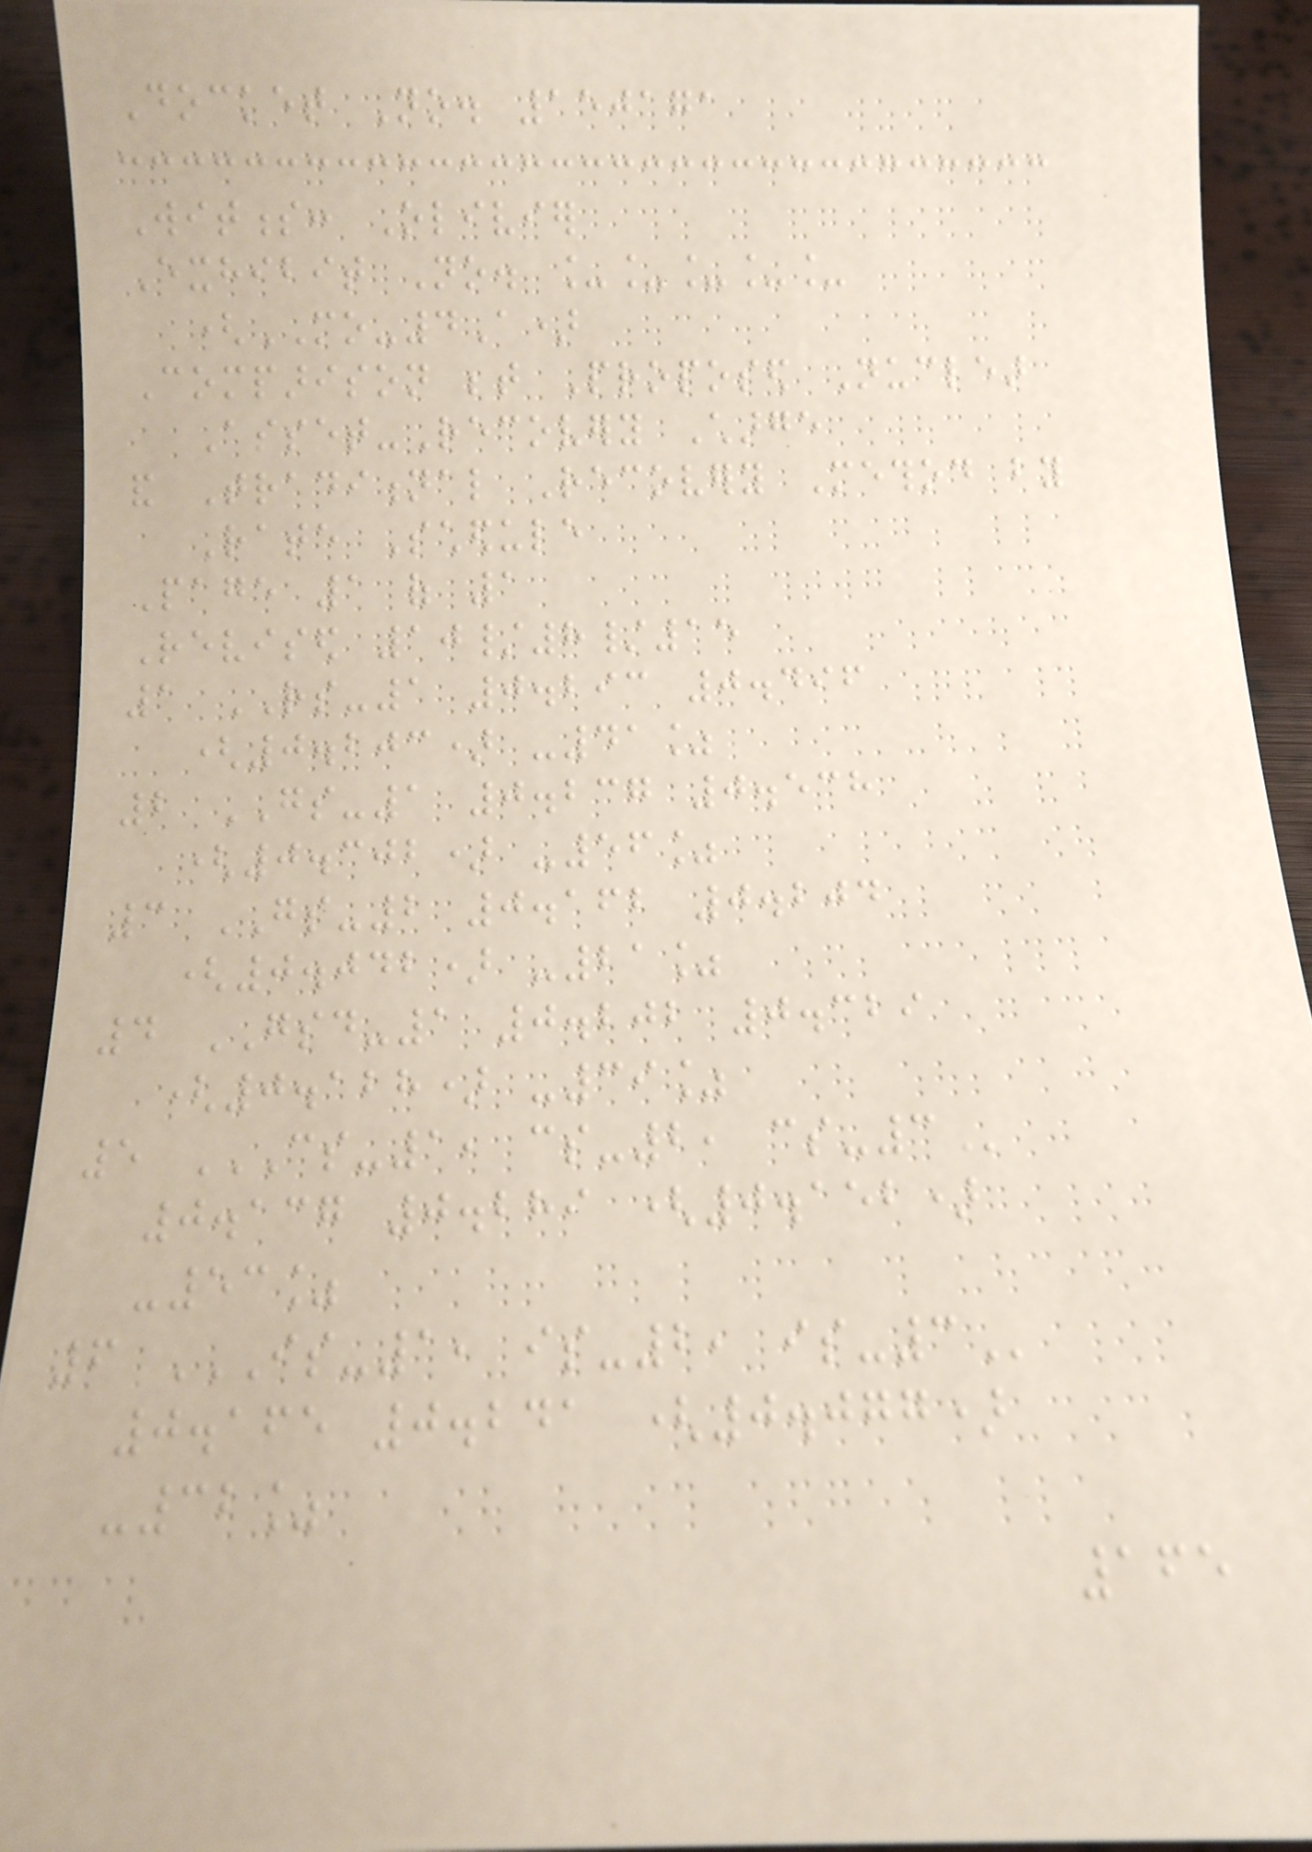Docket No. 150171
Witness: Olivier
Exhibit No. _____
(MO-4A)
Comparison between Proposed Nuclear
Asset-Recovery Charge
and Traditional Recovery Method by
Rate Schedule
Page 1 of 1
Revised 10/8/15
1 RS-1 0.293 0.496
(0.203) -41%
2 GS-1 0.237 0.538
(0.302) -56%
3 GS-2 0.162 0.204
(0.042) -21%
4 GSD-1 0.202 0.329
(0.128) -39%
5 CS-1, CS-2, CS-3
0.137 0.289 (0.152)
-53%
6 IS-1, IS-2, IS-3
0.165 0.241 (0.077)
-32%
165
